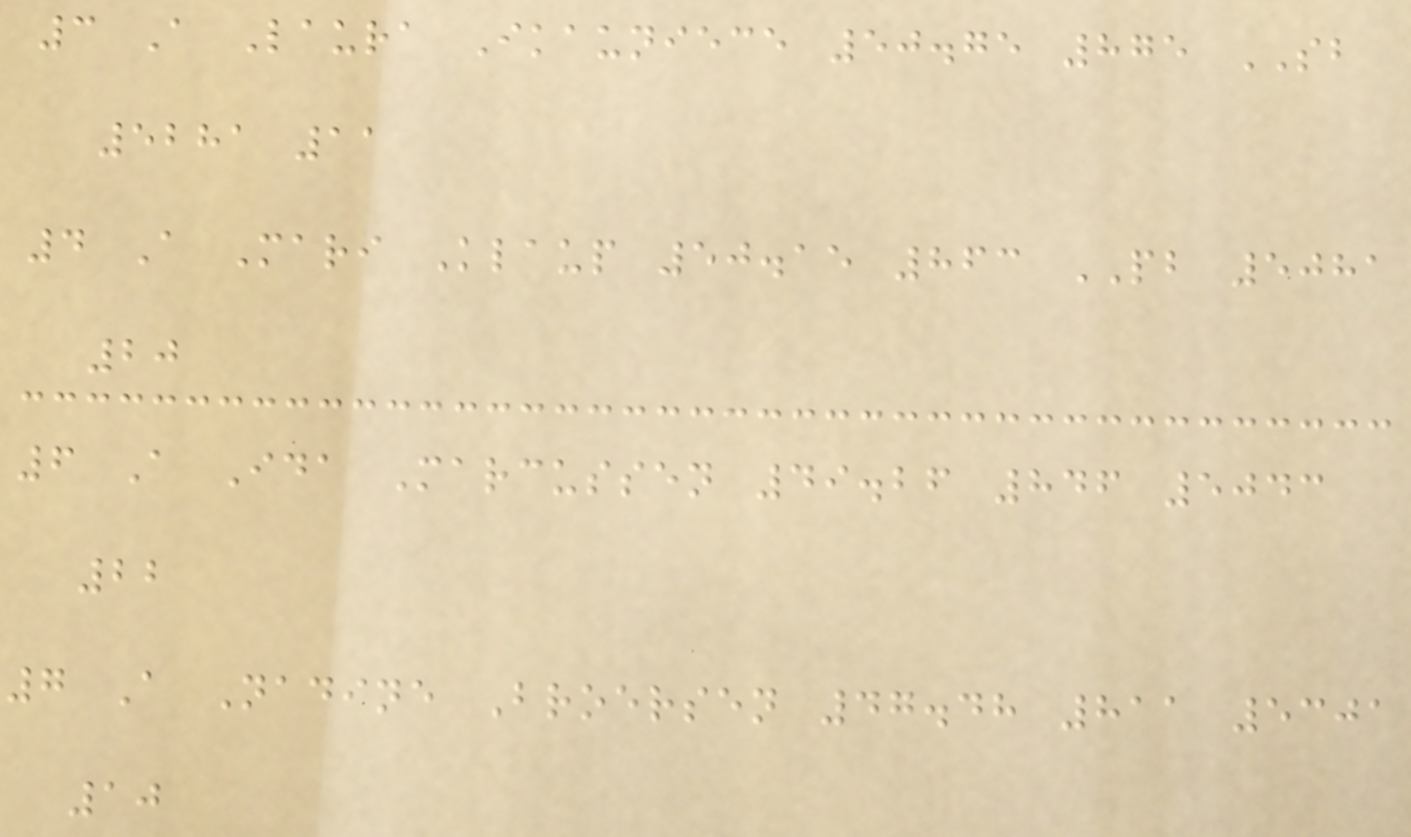3 A Laura Ikauniece 50.75 875 SB
5281 11
4 A Mari Klaup 50.15 863 PB 5081
20
6 A Ida Marcussen 49.26 846 5043
22
7 A Nadine Broersen 47.48 811 5301
10
